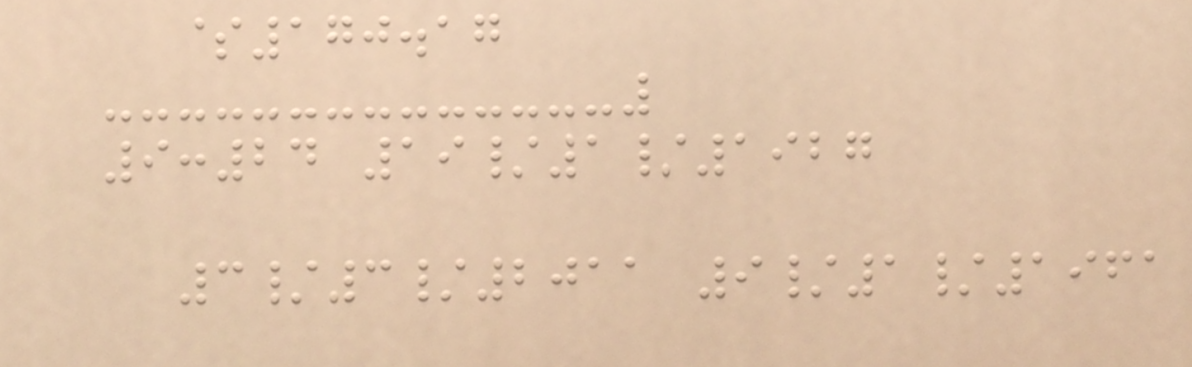$170.17
9:24 19/1/1927
3/3/2011 9/1/1961
